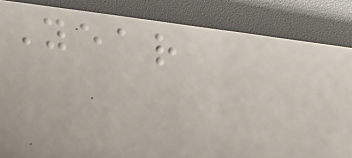Year
